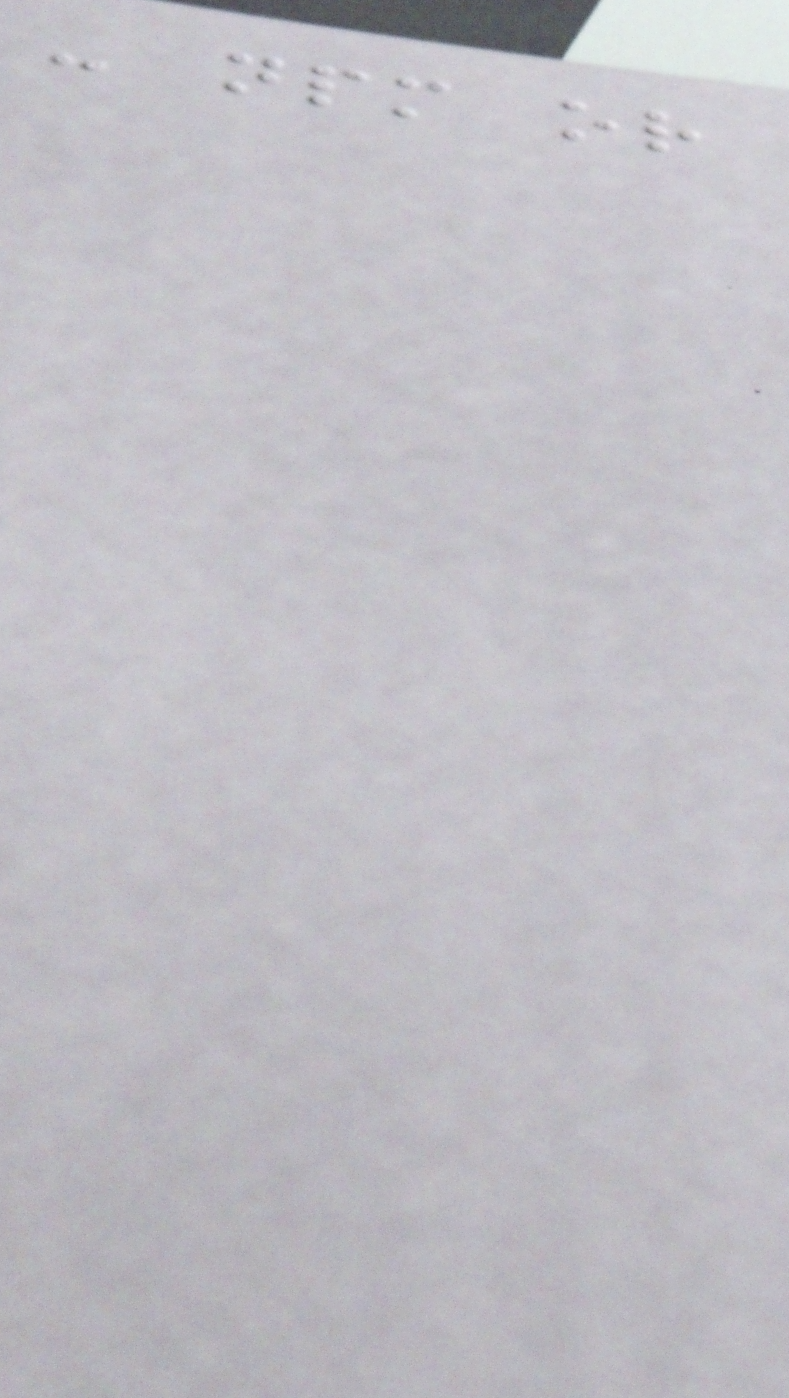- npm or
